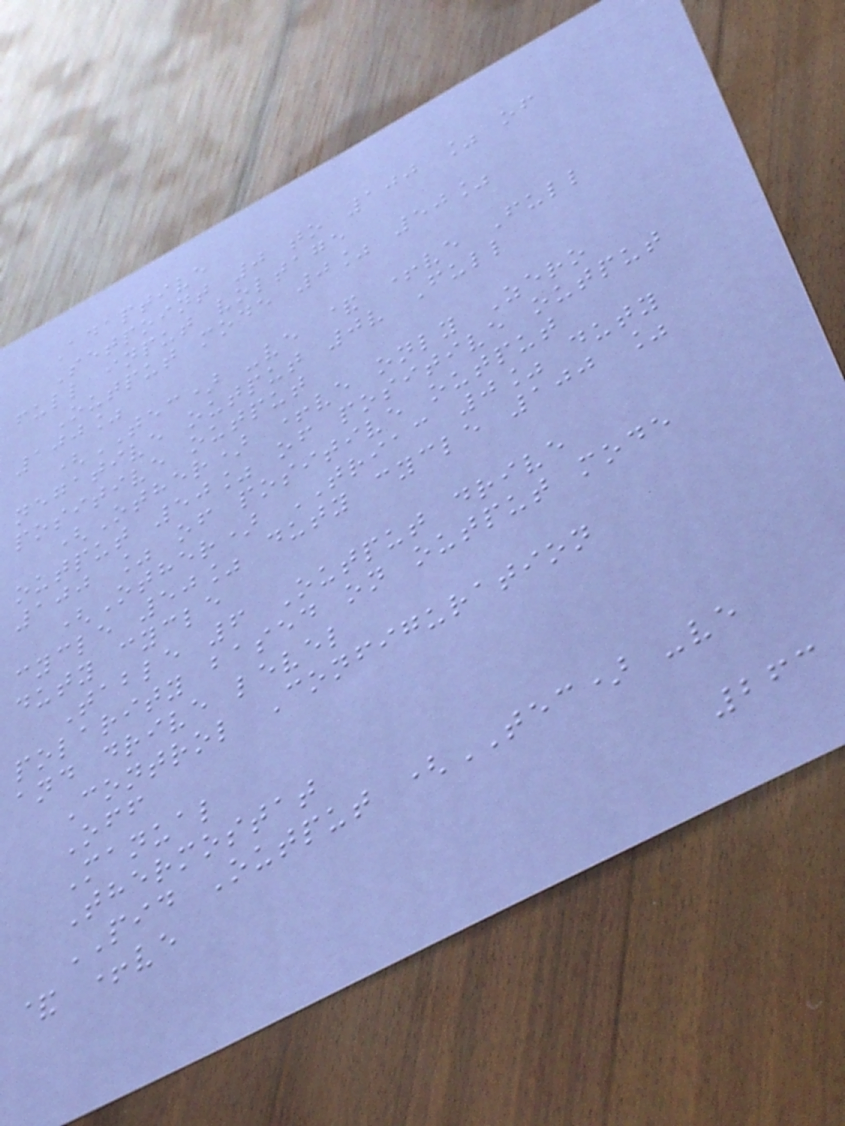Adaptive
Setpoint 0 to 100 % of
full input voltage
Output mode 0% 50%
100%
(TEC) -ve & +ve Full
negative output 0v Full
positive output
(Other) +ve only Zero
output 50% of positive output
100 % of positive output
(Other) TRIAC 0% duty
cycle 50% duty cycle 100 %
duty cycle
Table 6 Output drive
polarity based on output mode
and drive level
Control Configuration
Off
Manual
Thermostat
PID Output (TEC) -ve
& +ve
263
